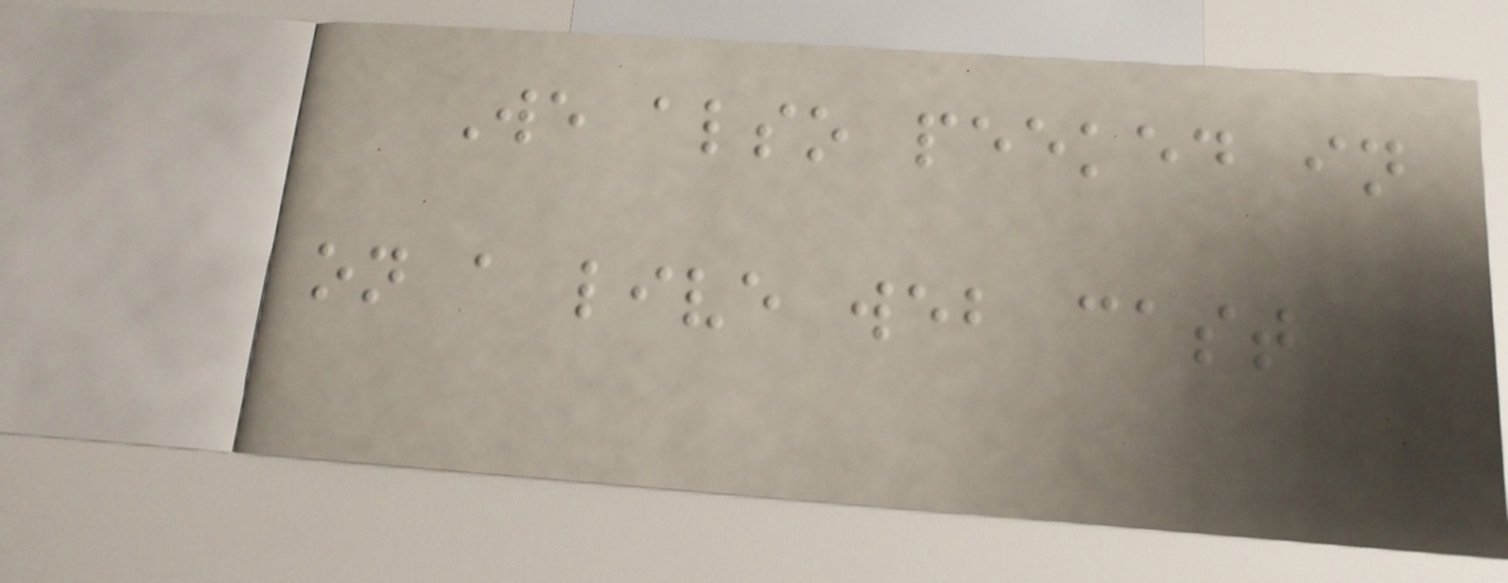We also peeked in
on a live web cast
